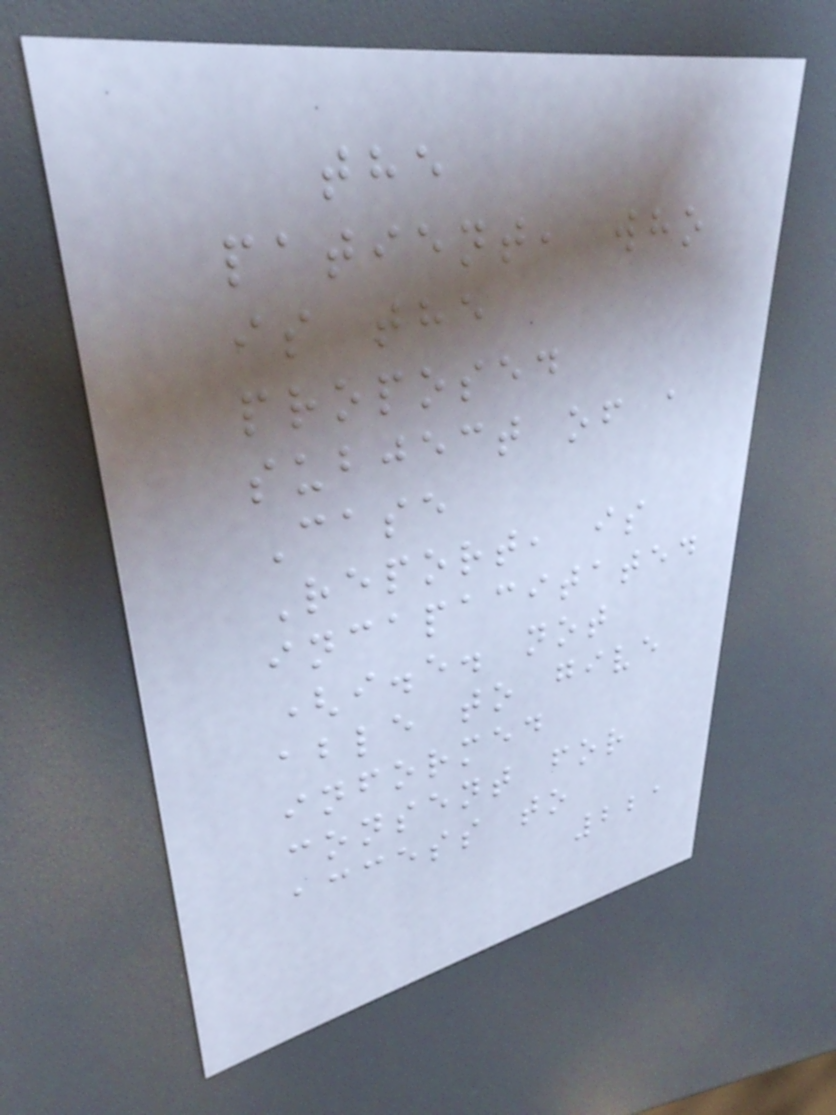the
patient, who
is the
proposed
subject of a
Case
Report, is
incapacitated
(i.e. not
able to give
informed
consent for
access to
221
